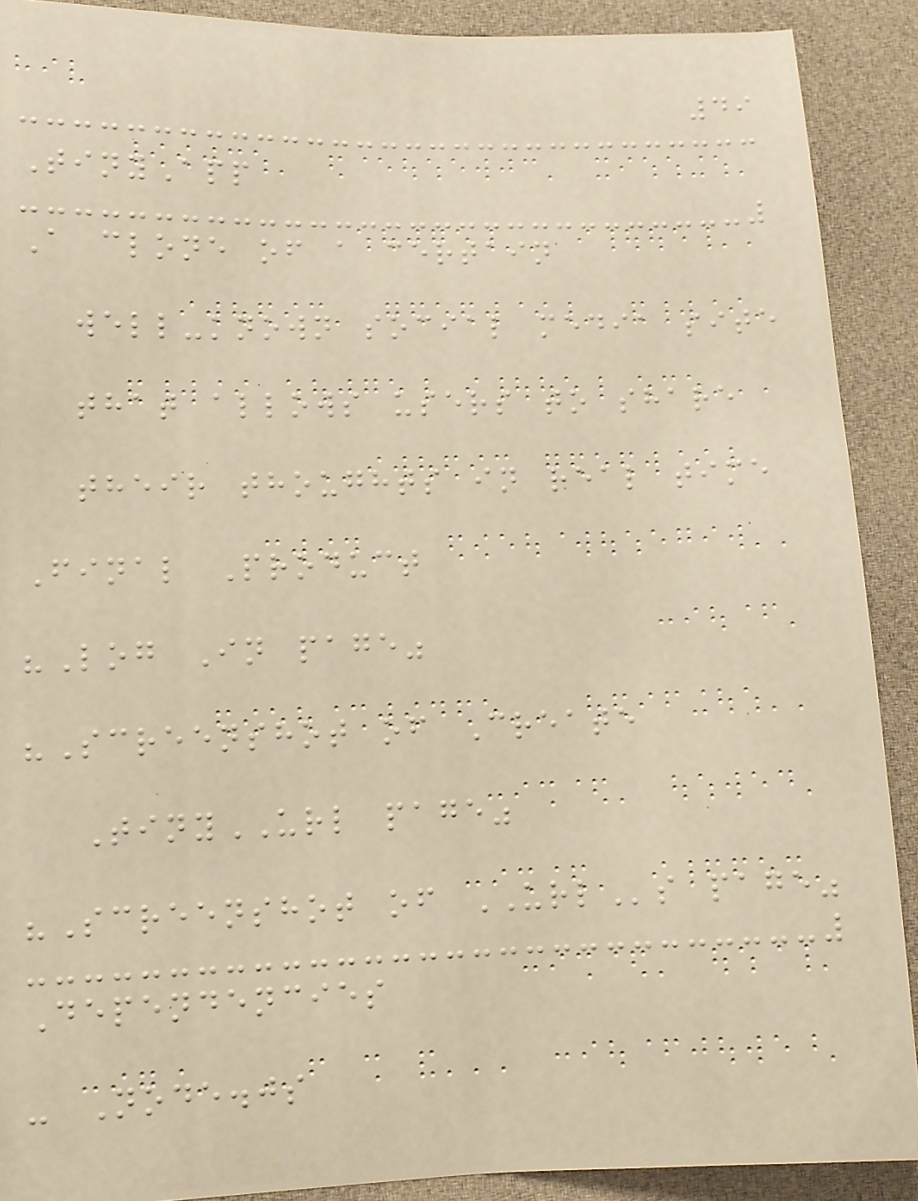49
TinyApp
A clone of a certain
well-known social media site
that allows users to share
their thoughts in real time
Final Product
"Log In page"
"Screenshot of Create
TinyURL page"
"Screenshot of URLs page"
Dependencies
- Node.js
